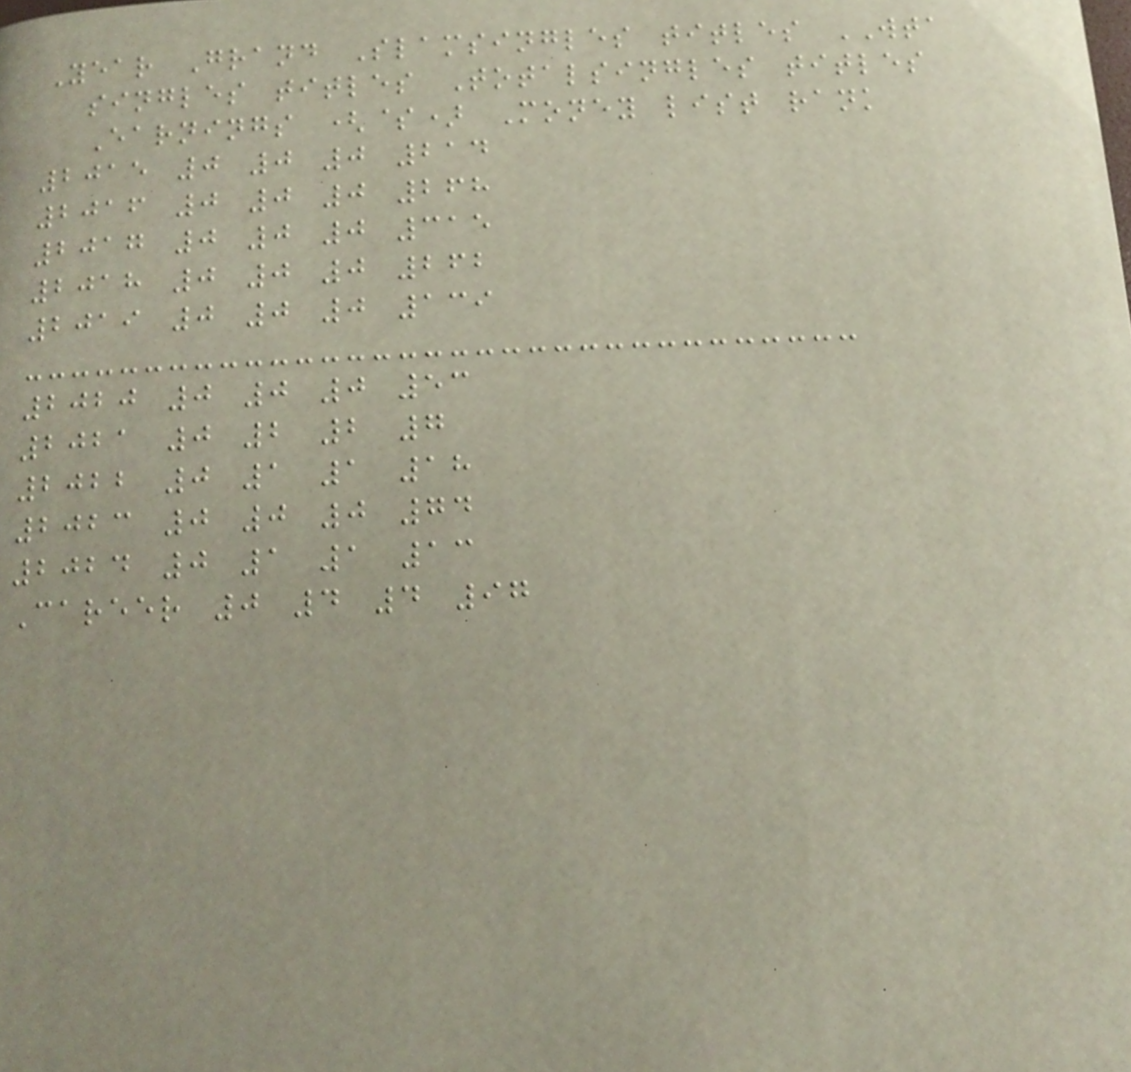Year Grand Slamsingles titles WTA
singles titles Totalsingles titles
Earnings ($) Money list rank
2015 0 0 0 214
2016 0 0 0 268
2017 0 0 0 315
2018 0 0 0 262
2019 0 0 0 139
2020 0 0 0 53
2021 0 2 2 7
2022 0 1 1 18
2023 0 0 0 74
2024 0 1 1 13
Career 0 4 4 97
